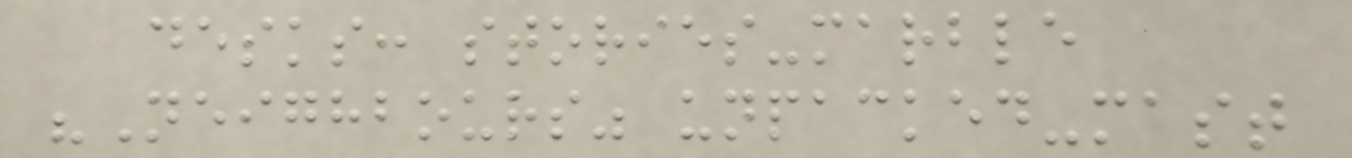desks: stories-marble
"Neighbours" unpacked-mast
